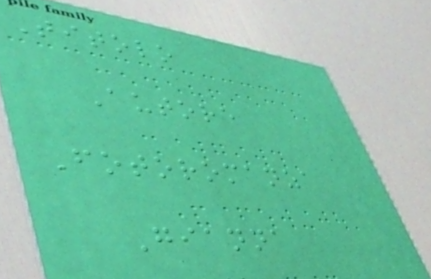Titolo
Autore
Fotoromanza
Gianna
